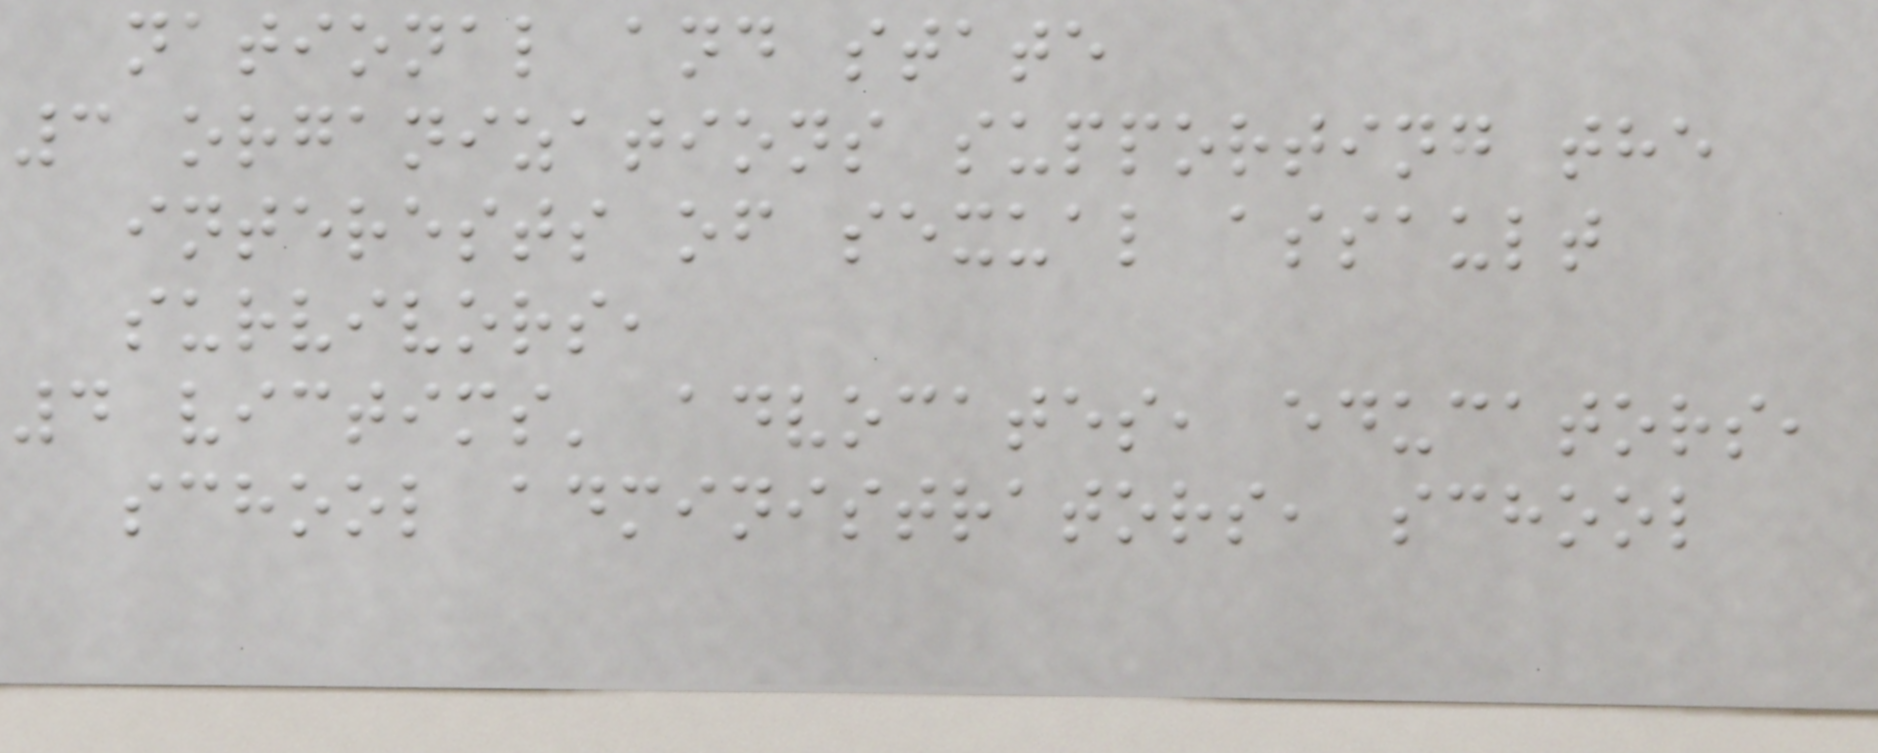national and state
3 organizations supporting the
interests of sexual assault
survivors,
4 victims' advocates, educators,
school administrators, school
